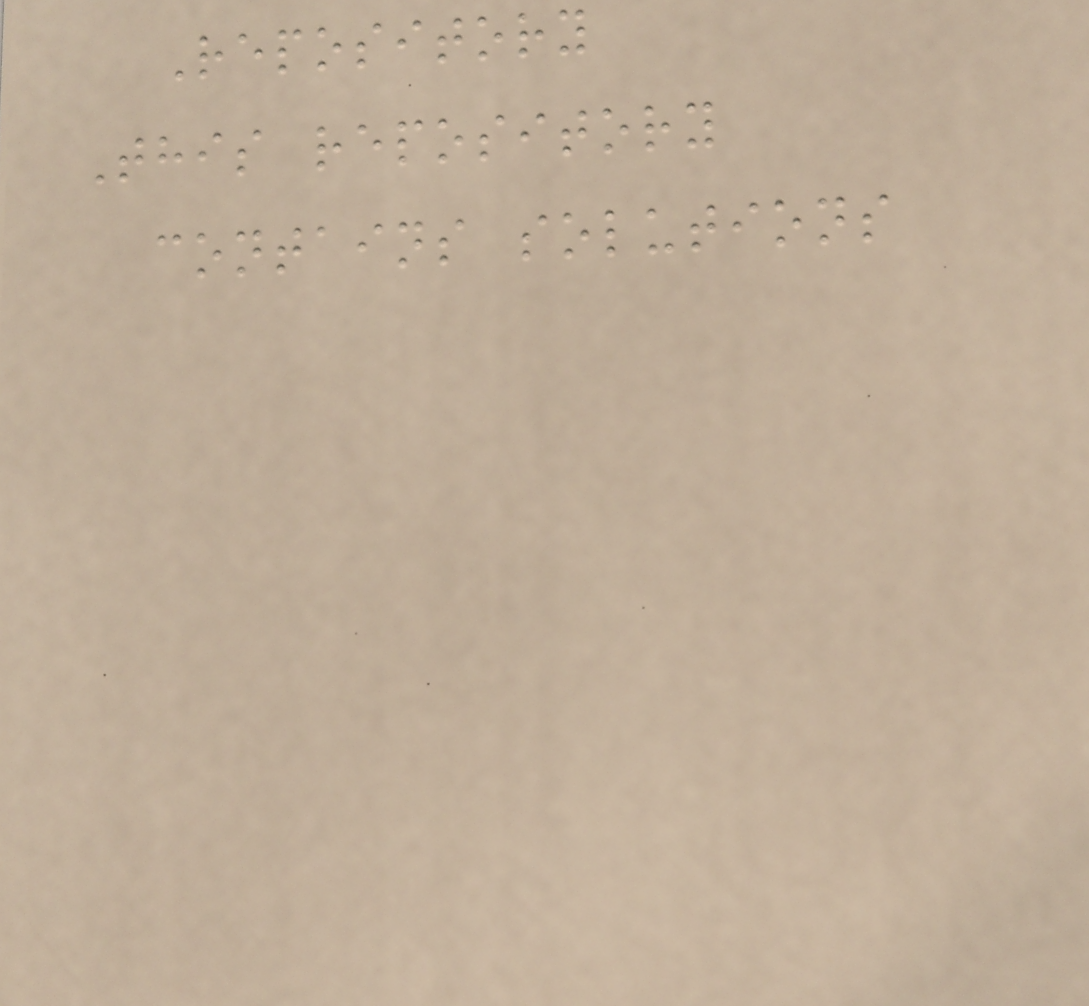Repository
This repository
contains solutions
